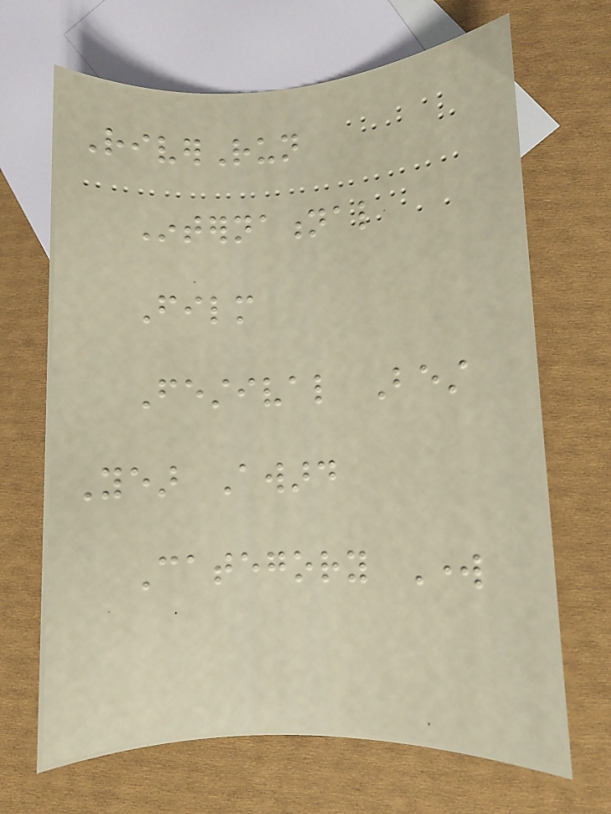RiverRun
International
Film
Festival Best
Year Award
Category Work
